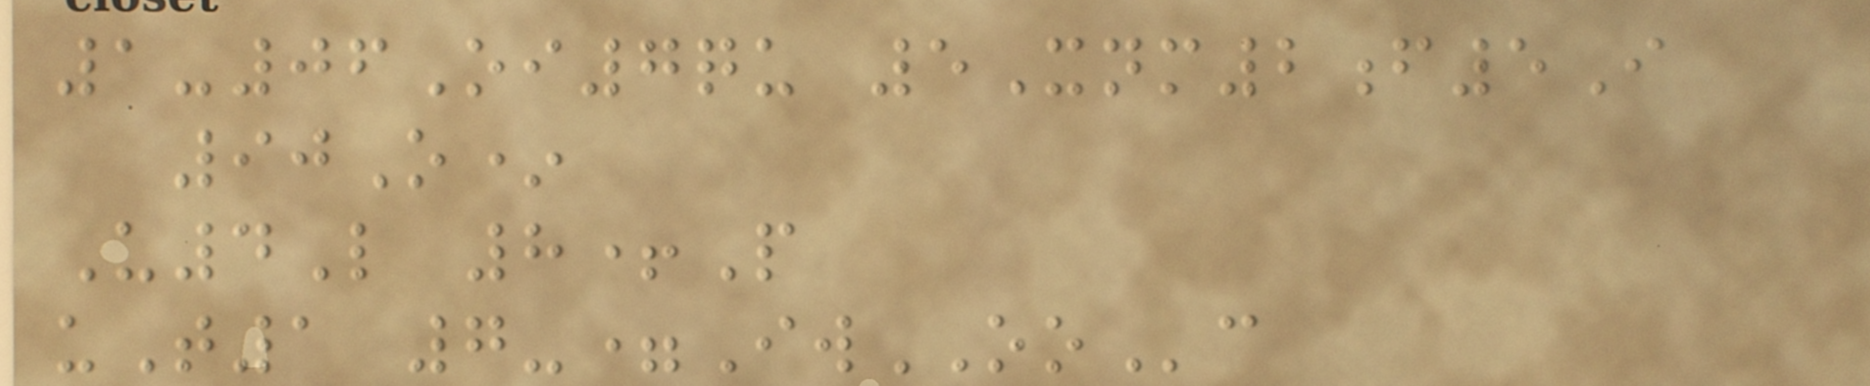1-06Oi7qu 5Xnm2f5I
90O*
U4L 8+P
uT1 7-=IwOOc
